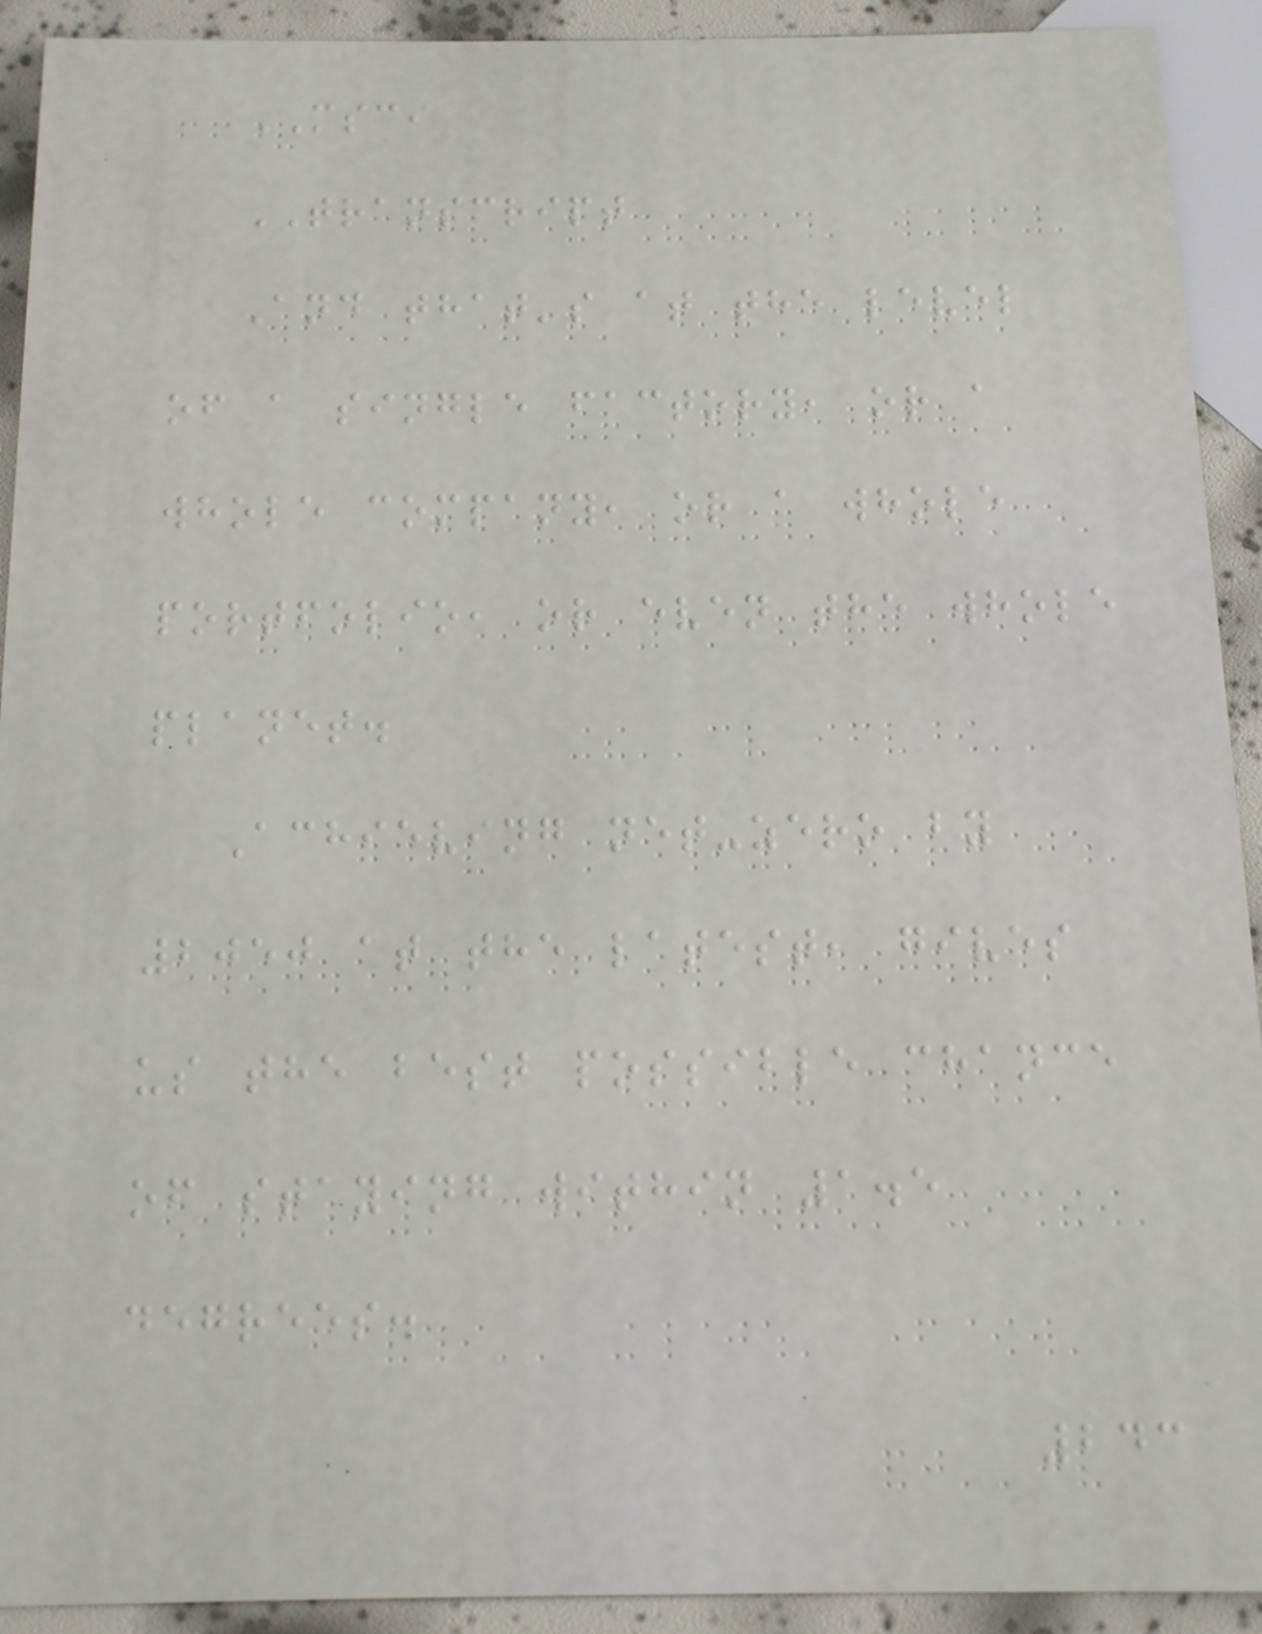MSCI
TRANSCRIPT
And that's at the level
of a single factory, or a
whole company, or a whole
portfolio, or even the whole
planet.
Achieving net-zero by
2050 at the latest, gives
us the best possible chance
of staying within 1.5
degrees.
243
